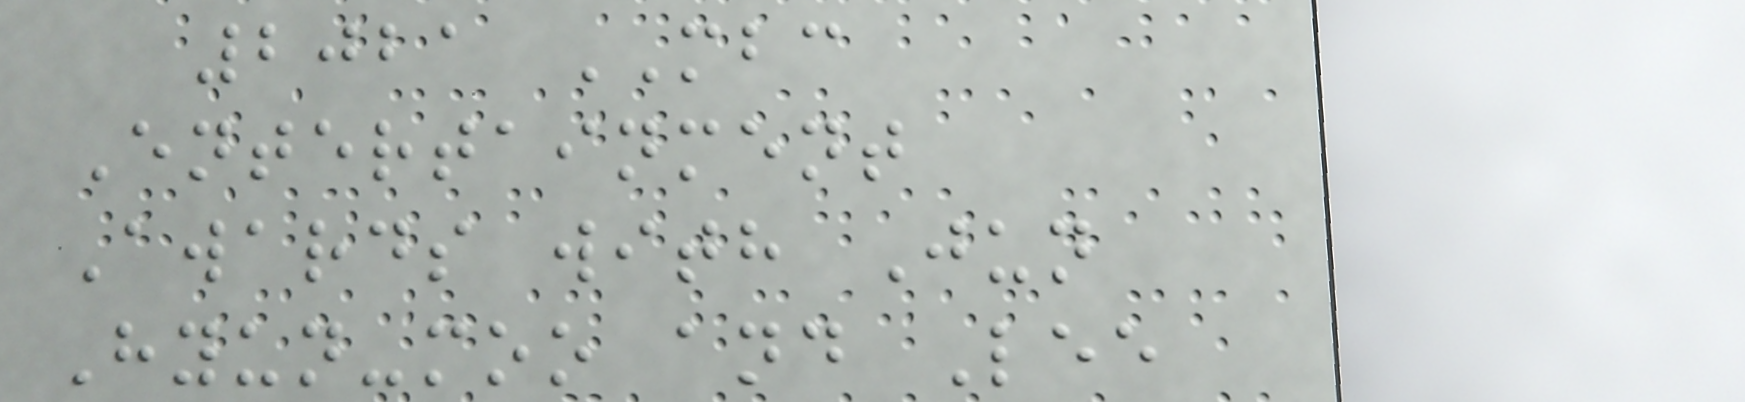2021 MBC
Entertainment
Awards with Jun
Hyun-moo and Lee
